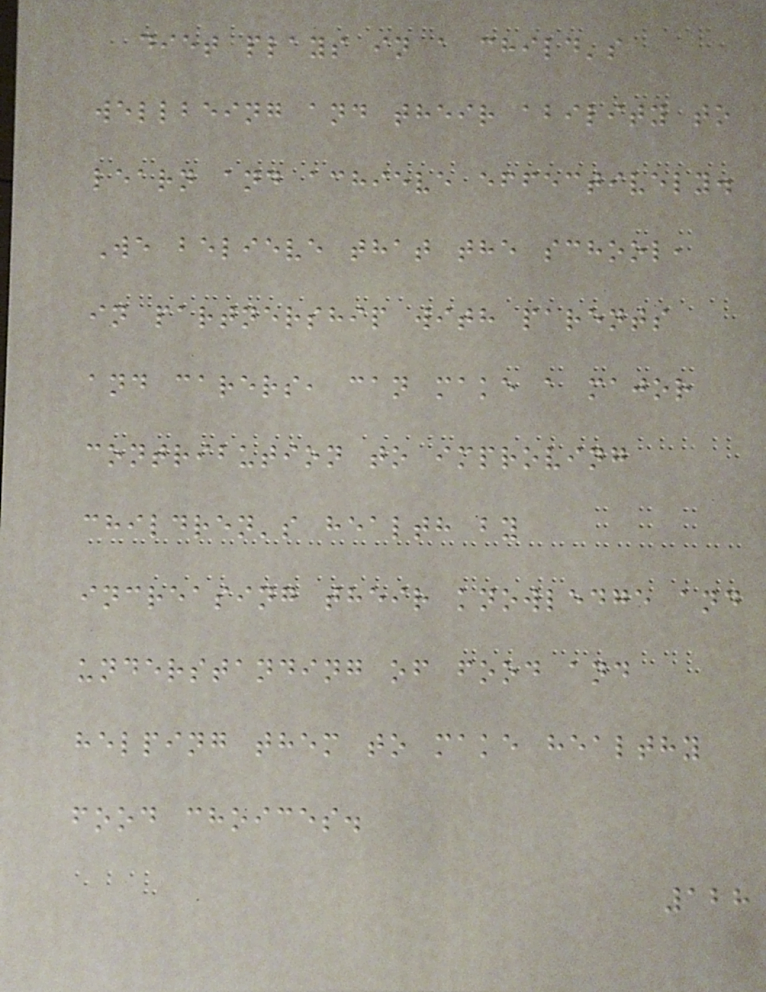diet plays in a child's
wellbeing and their ability to
learn and achieve effectively.
We believe that the school,
in partnership with parents
and carers, can make a major
contribution to improving
children's health by
increasing their knowledge and
understanding of food and
helping them to make healthy
food choices.
128
